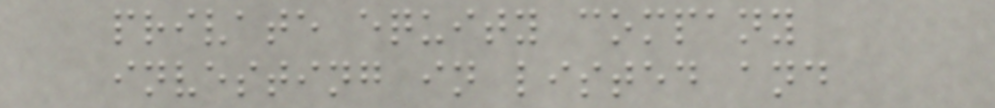private equity company
investing in listed and
